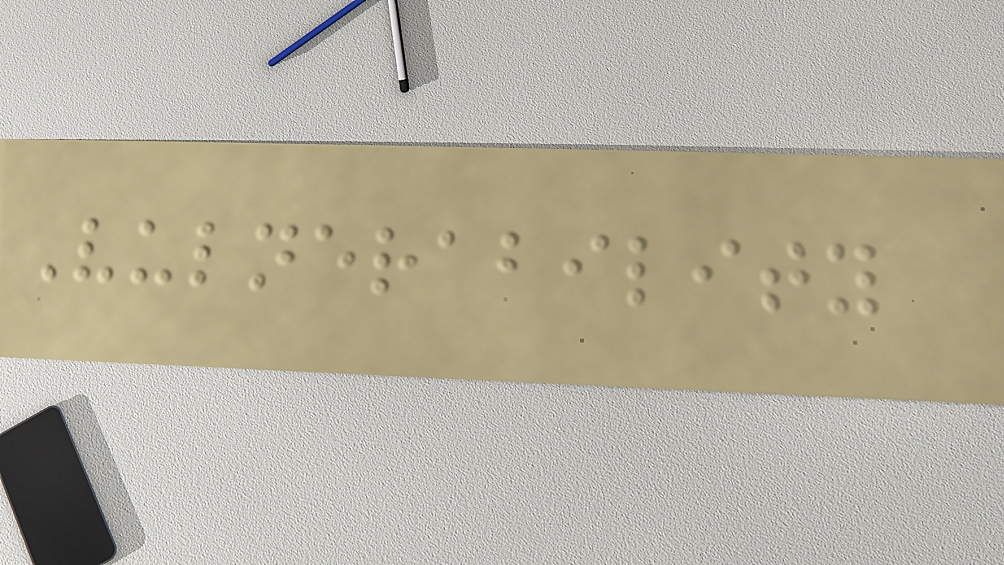Vulnerability
